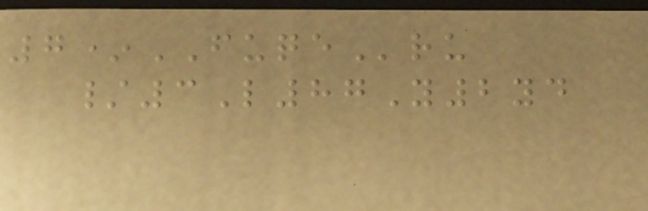7*FUQEru
/3L87Y2yd
